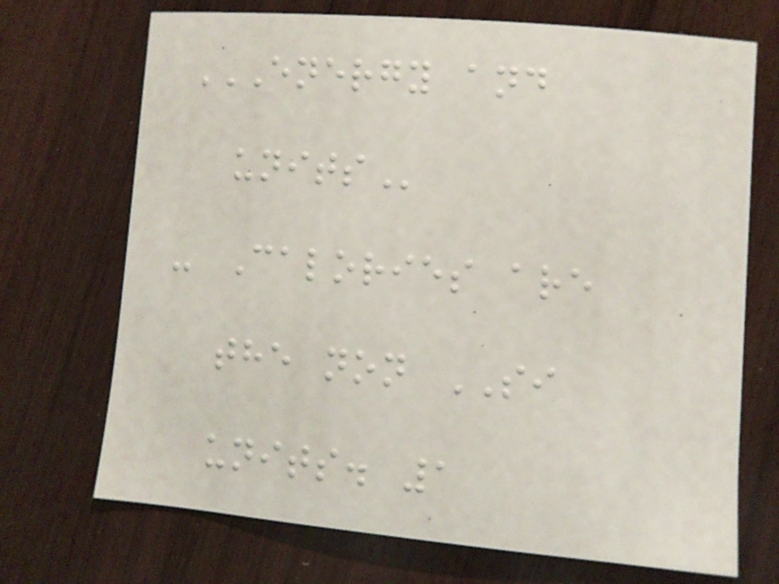ENERGY AND
UNITS
- Calories are
the non SI
units. 1
